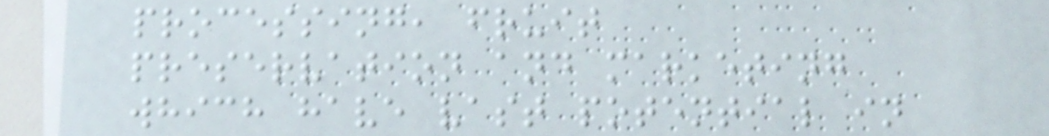processing, fruit
preservation and marketing
which have vast potential in
